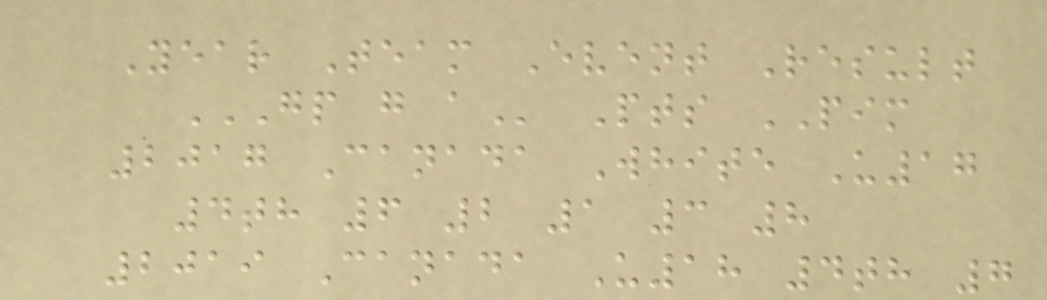Year Team Event Result
GP G A Pts PIM
2017 Canada White U17
4th 6 2 1 3 8
2019 Canada U18 4th 7
